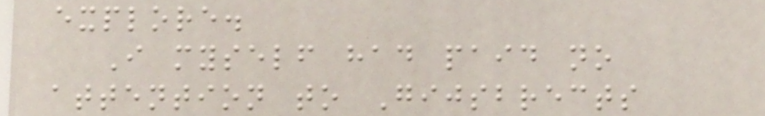explore.
I myself had paid no
attention to Gijsbrects
